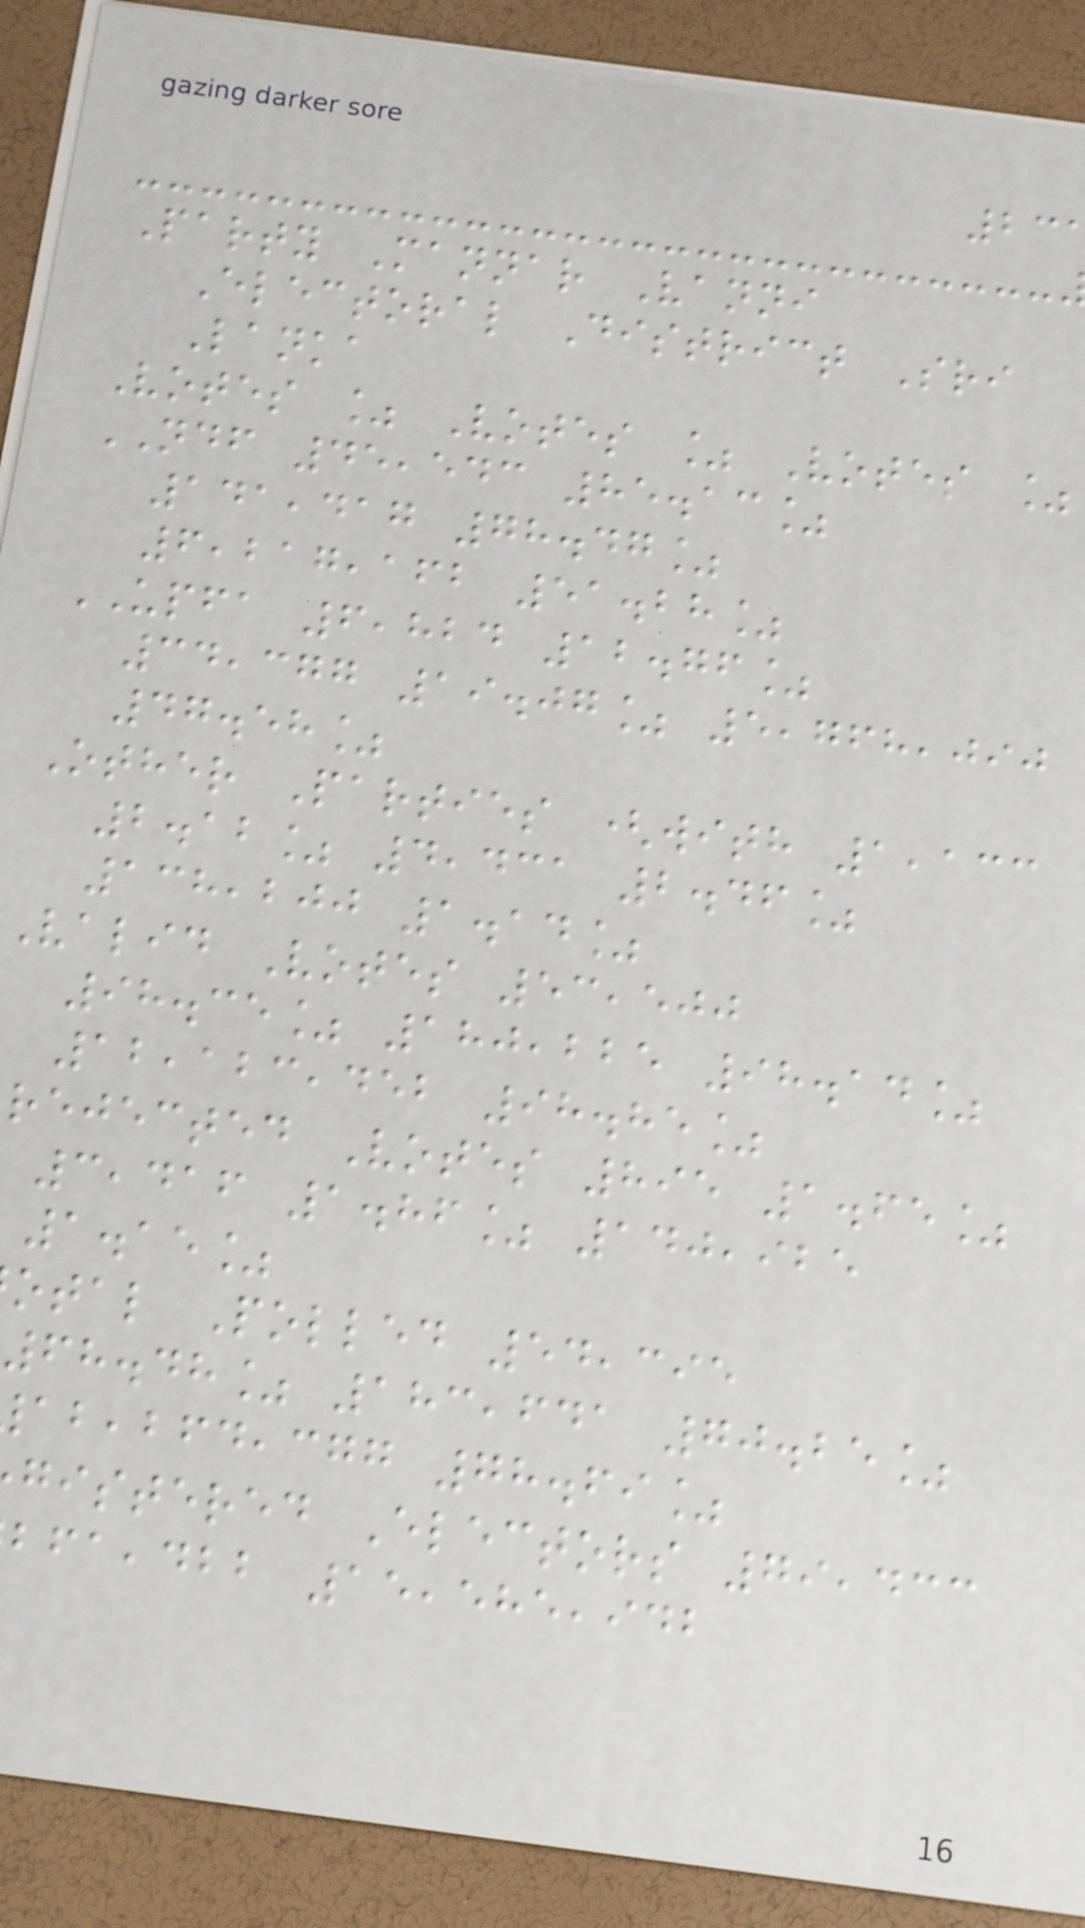Party Mannar Vanni
Electoral District Sri
Lanka
Votes % Votes % Votes %
NDF 45,543 85.13%
141,417 78.47%
6,217,162 51.28%
UPFA 6,824 12.76%
34,377 19.07% 5,768,090
47.58%
Other Parties (with 1,133
2.12% 4,431 2.46%
138,200 1.14%
Valid Votes 53,500
98.35% 180,225 98.14%
12,123,452 98.85%
rejected Votes 895 1.65%
3,416 1.86% 140,925
1.15%
otal Polled 54,395
68.48% 183,641 70.25%
,cgg 78.69%
gistered Electors 79,433
,dbb 15,585,942
